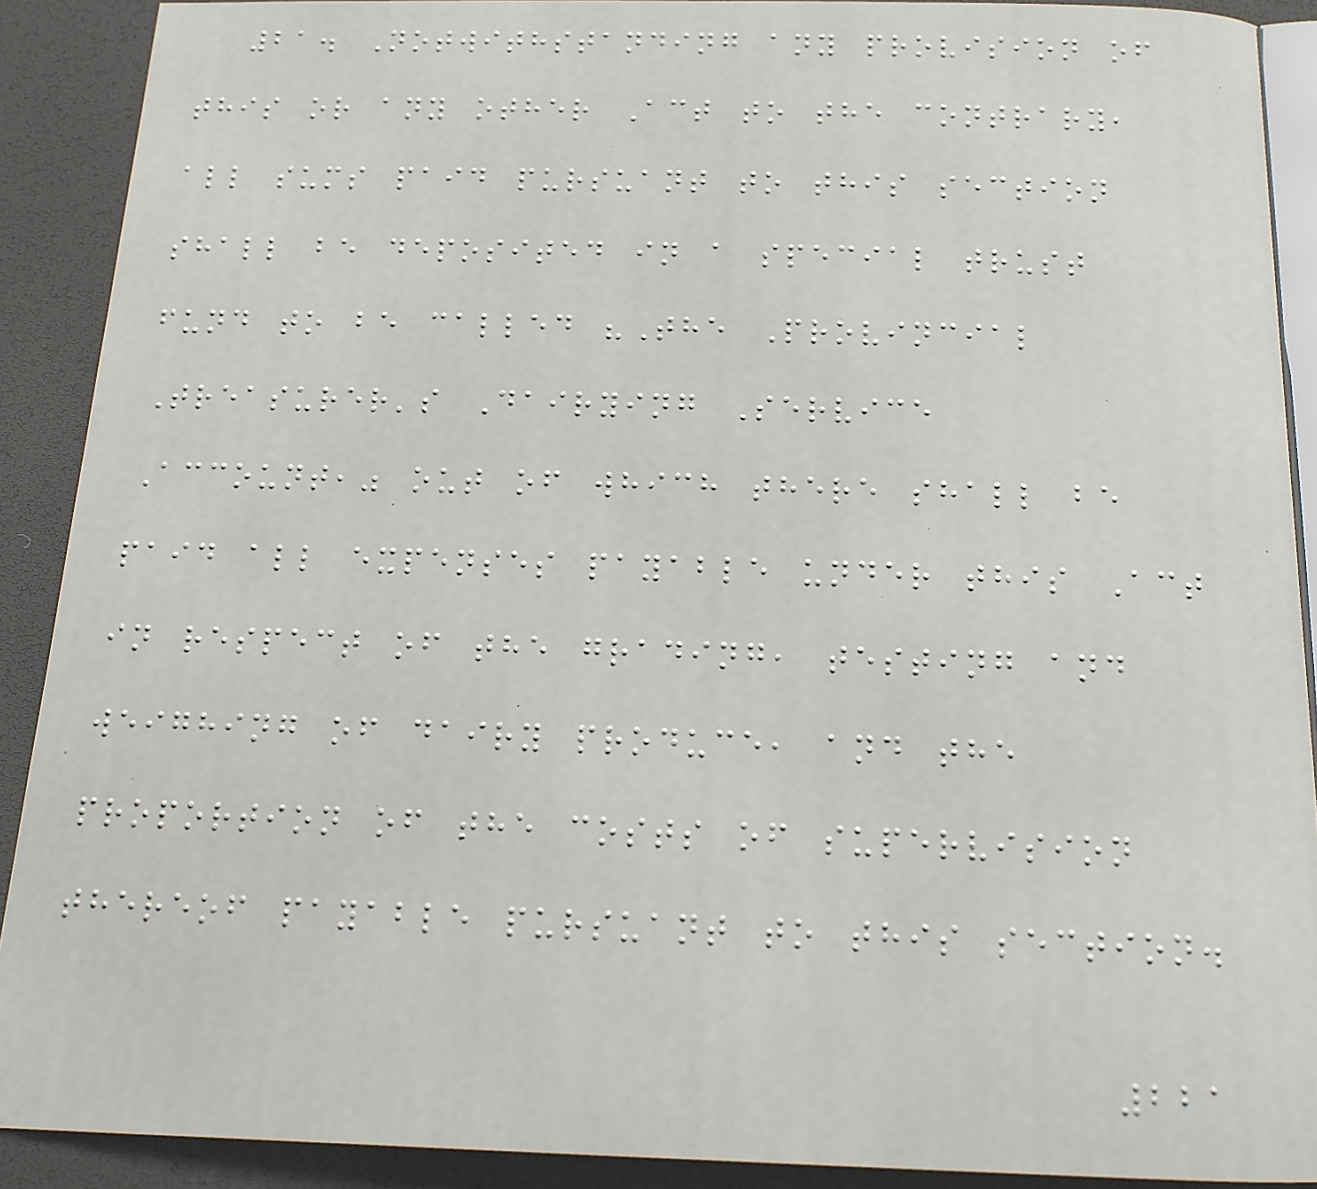21. Notwithstanding any provision of
this or any other Act to the contrary,
all sums paid pursuant to this section
shall be deposited in a special trust
fund to be called "The Provincial
Treasurer's Dairying Service
Account," out of which there shall be
paid all expenses payable under this Act
in respect of the grading, testing and
weighing of dairy produce, and the
proportion of the costs of supervision
thereof payable pursuant to this section.
221
